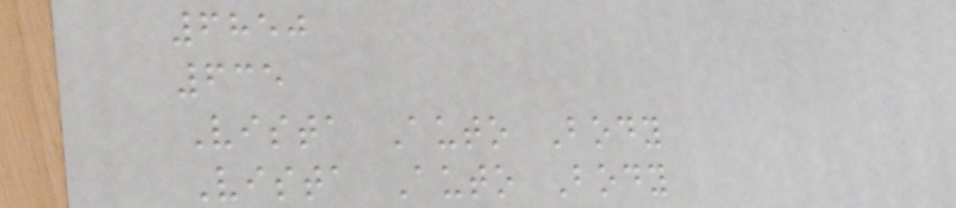6850
635
Vista Auto Body
Vista Auto Body
